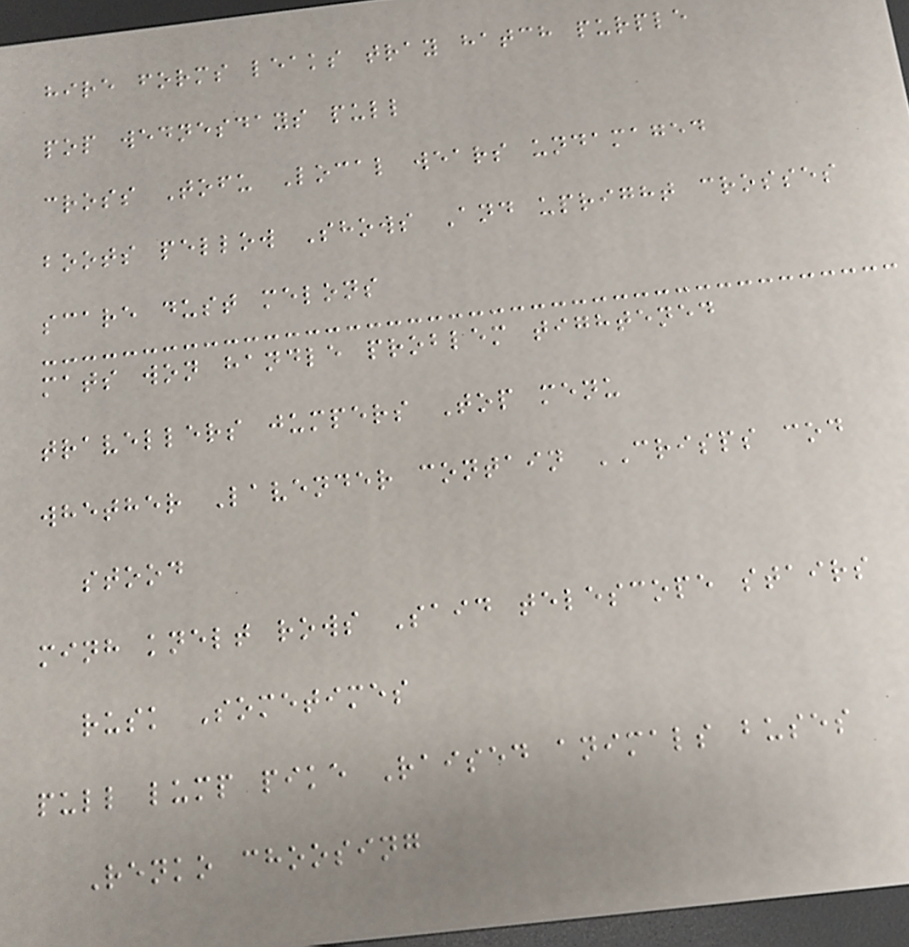hire forms leaks tray hatch purple
pop wednesdays pull
cross Tofu Local wears undamaged
boots pellow Shows And upright crosses
scare dust melons
mats won handle problem tightened
travellers jumpers Top menu
whether Lavender contain CRISPS cod
stood
minh knelt rows Said telescope stairs
rusk Sometimes
pull lump pike Raised animals buses
Renko choosing
